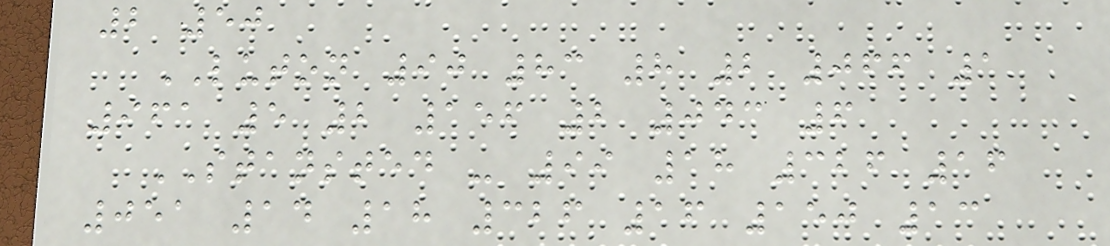2 50
LUTON 90 83 8 2 066 1
961 5 2 156 2 043 6
STANSTED - 99 18 326 16
051 14 18 326 16 150 13
